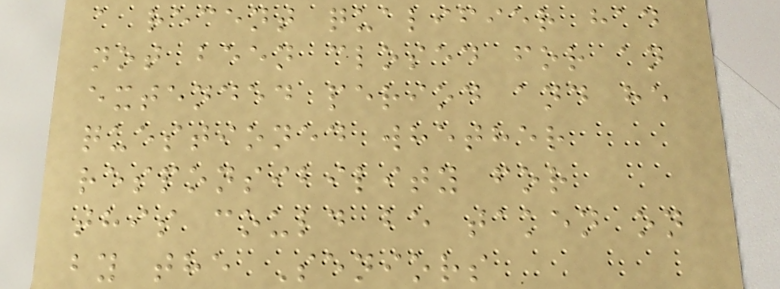a recent qualifier had
not been closed for an
extended period and he
questioned whether
responsibility for
this could be taken on
by the Seniors
